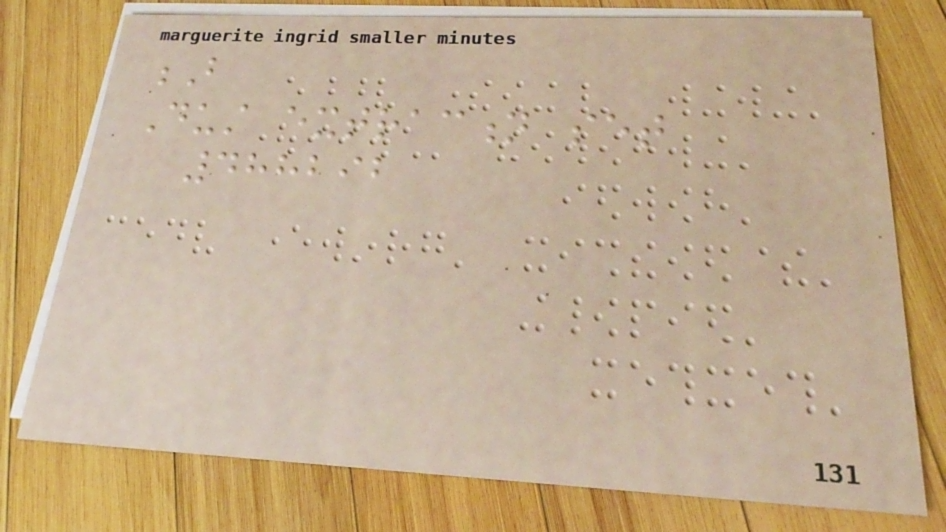B
Dust extraction set
488292
